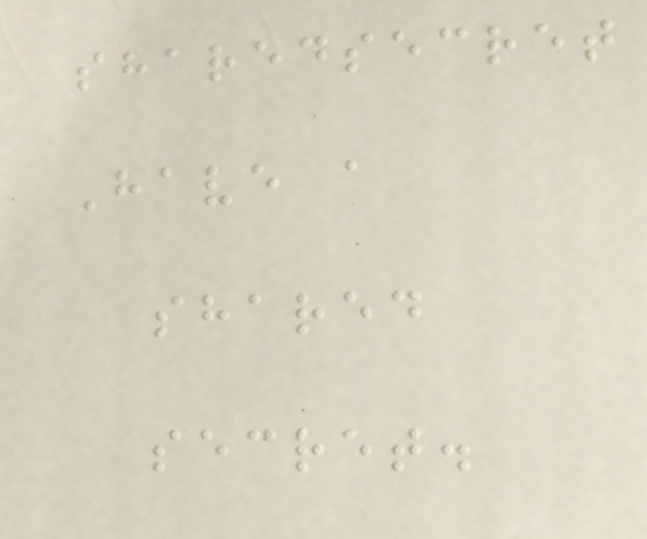sharedsecret
Have a
shared
secret.
